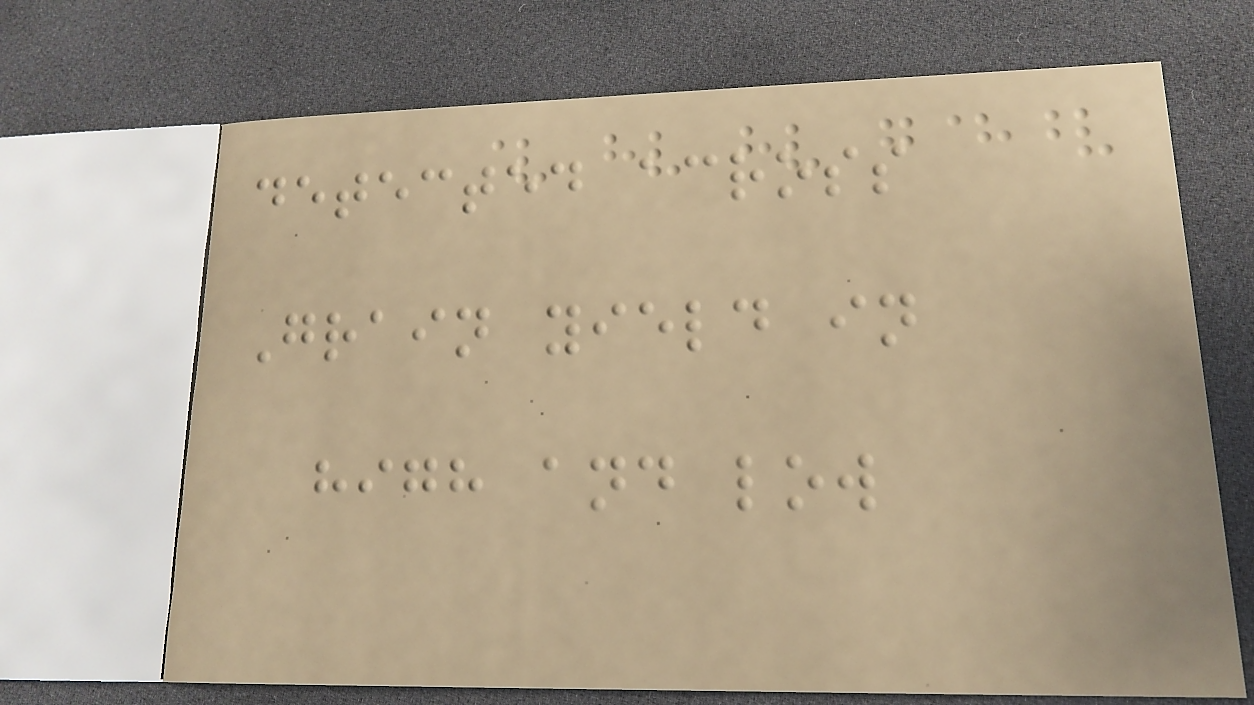detected across
Grain yield in
high and low
